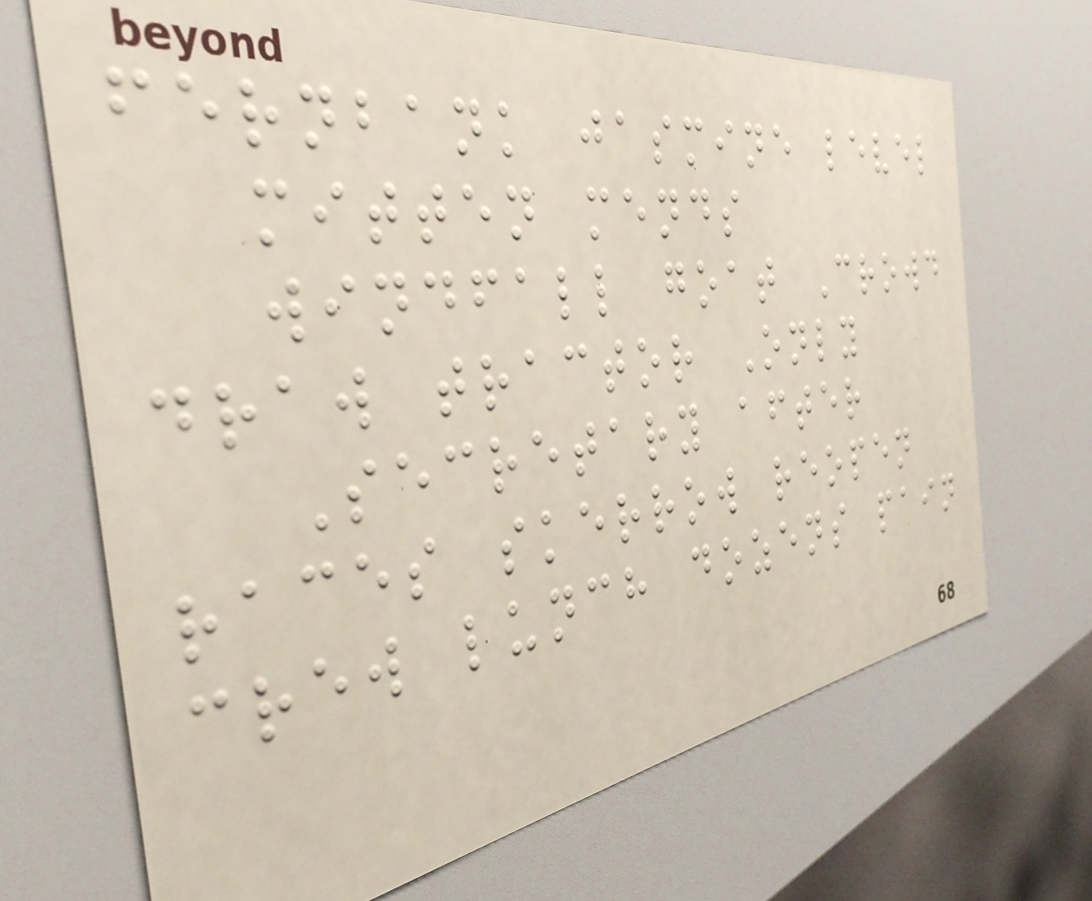fernbank jasmine level
mitten mends
windfall goat Crowd
draw tractor Only
Secretary after
races skerrow reopen
crew lunch dozens pain
